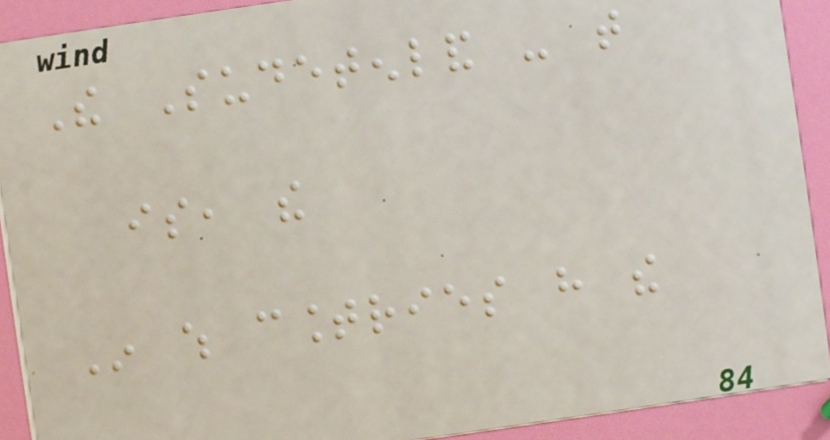The Sudetenland - that
is, the
In which countries have the
